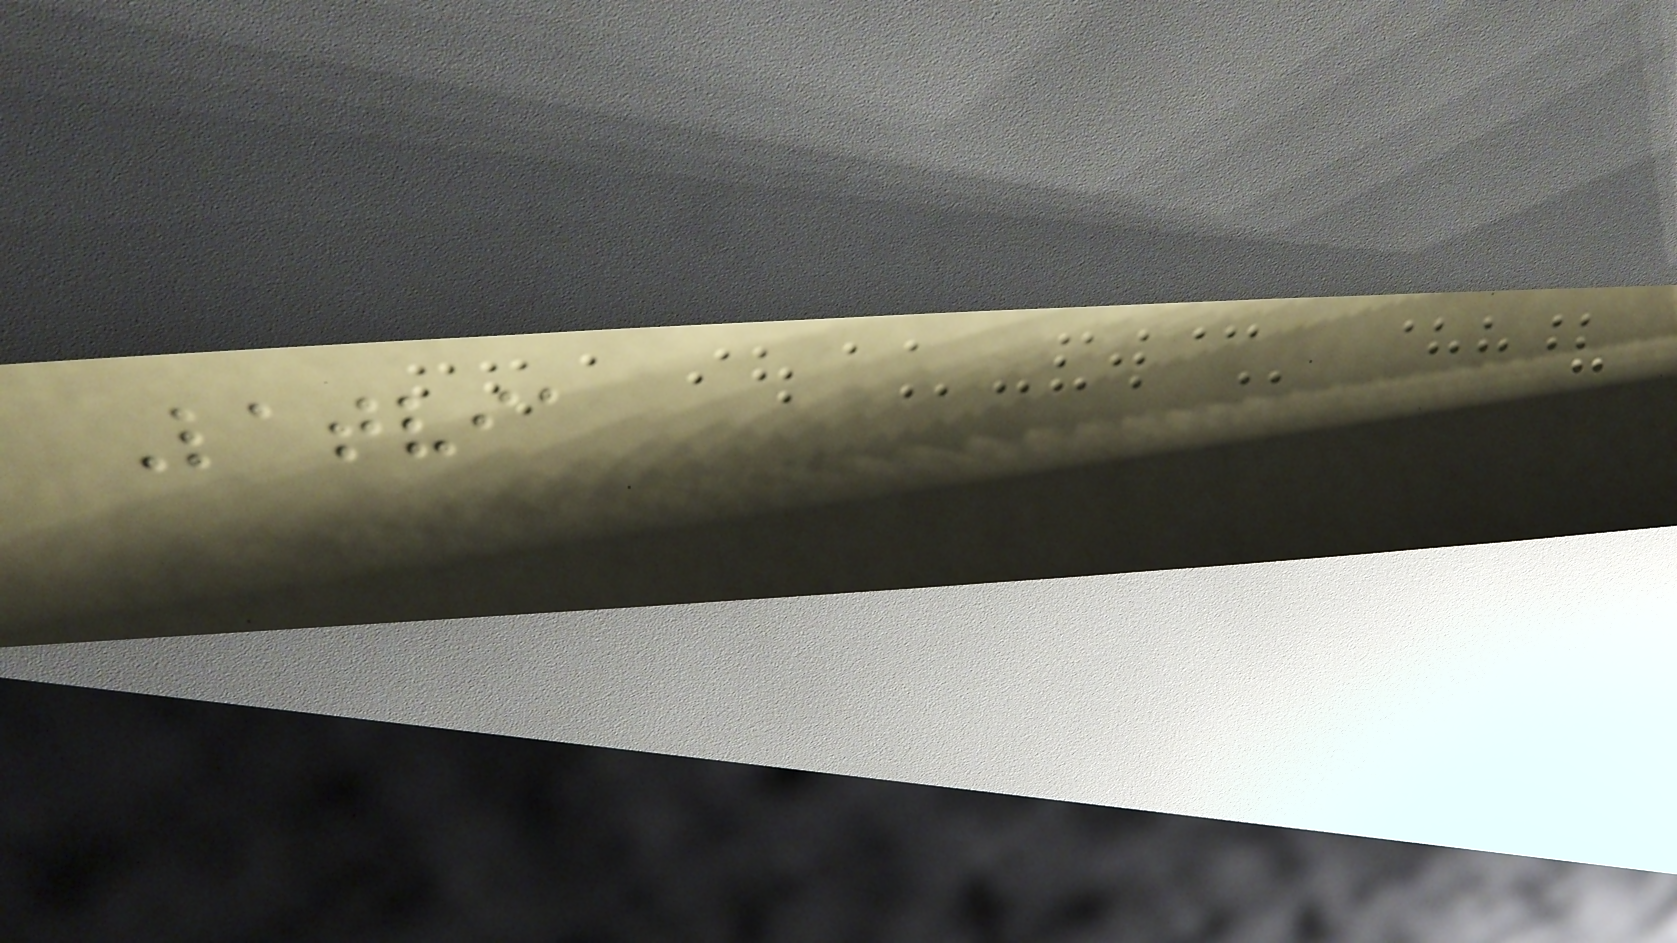Latvia
